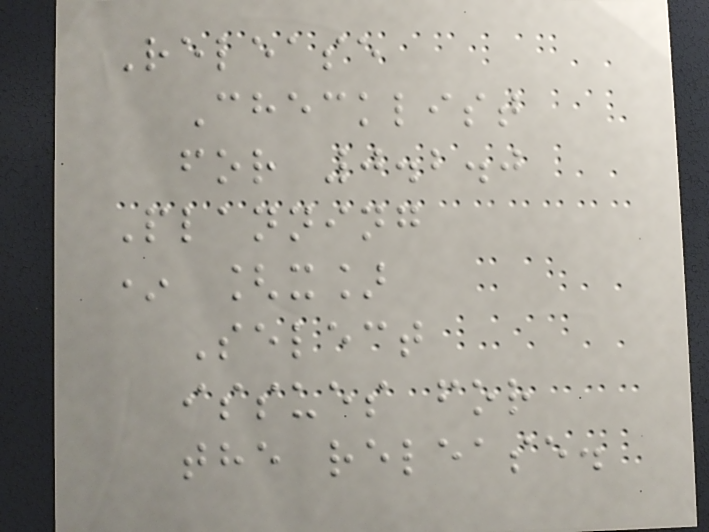Release
Checklist
for 0.2.0
Planning
* [x]
Select
issues for
the release.
